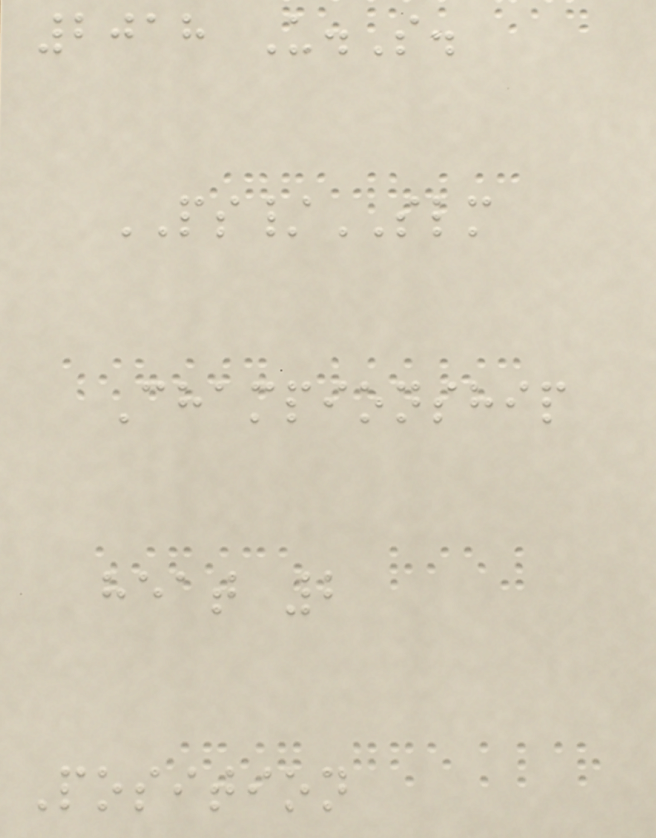2018 U.S.
PS/SLM
Championship
heat 2
Position
